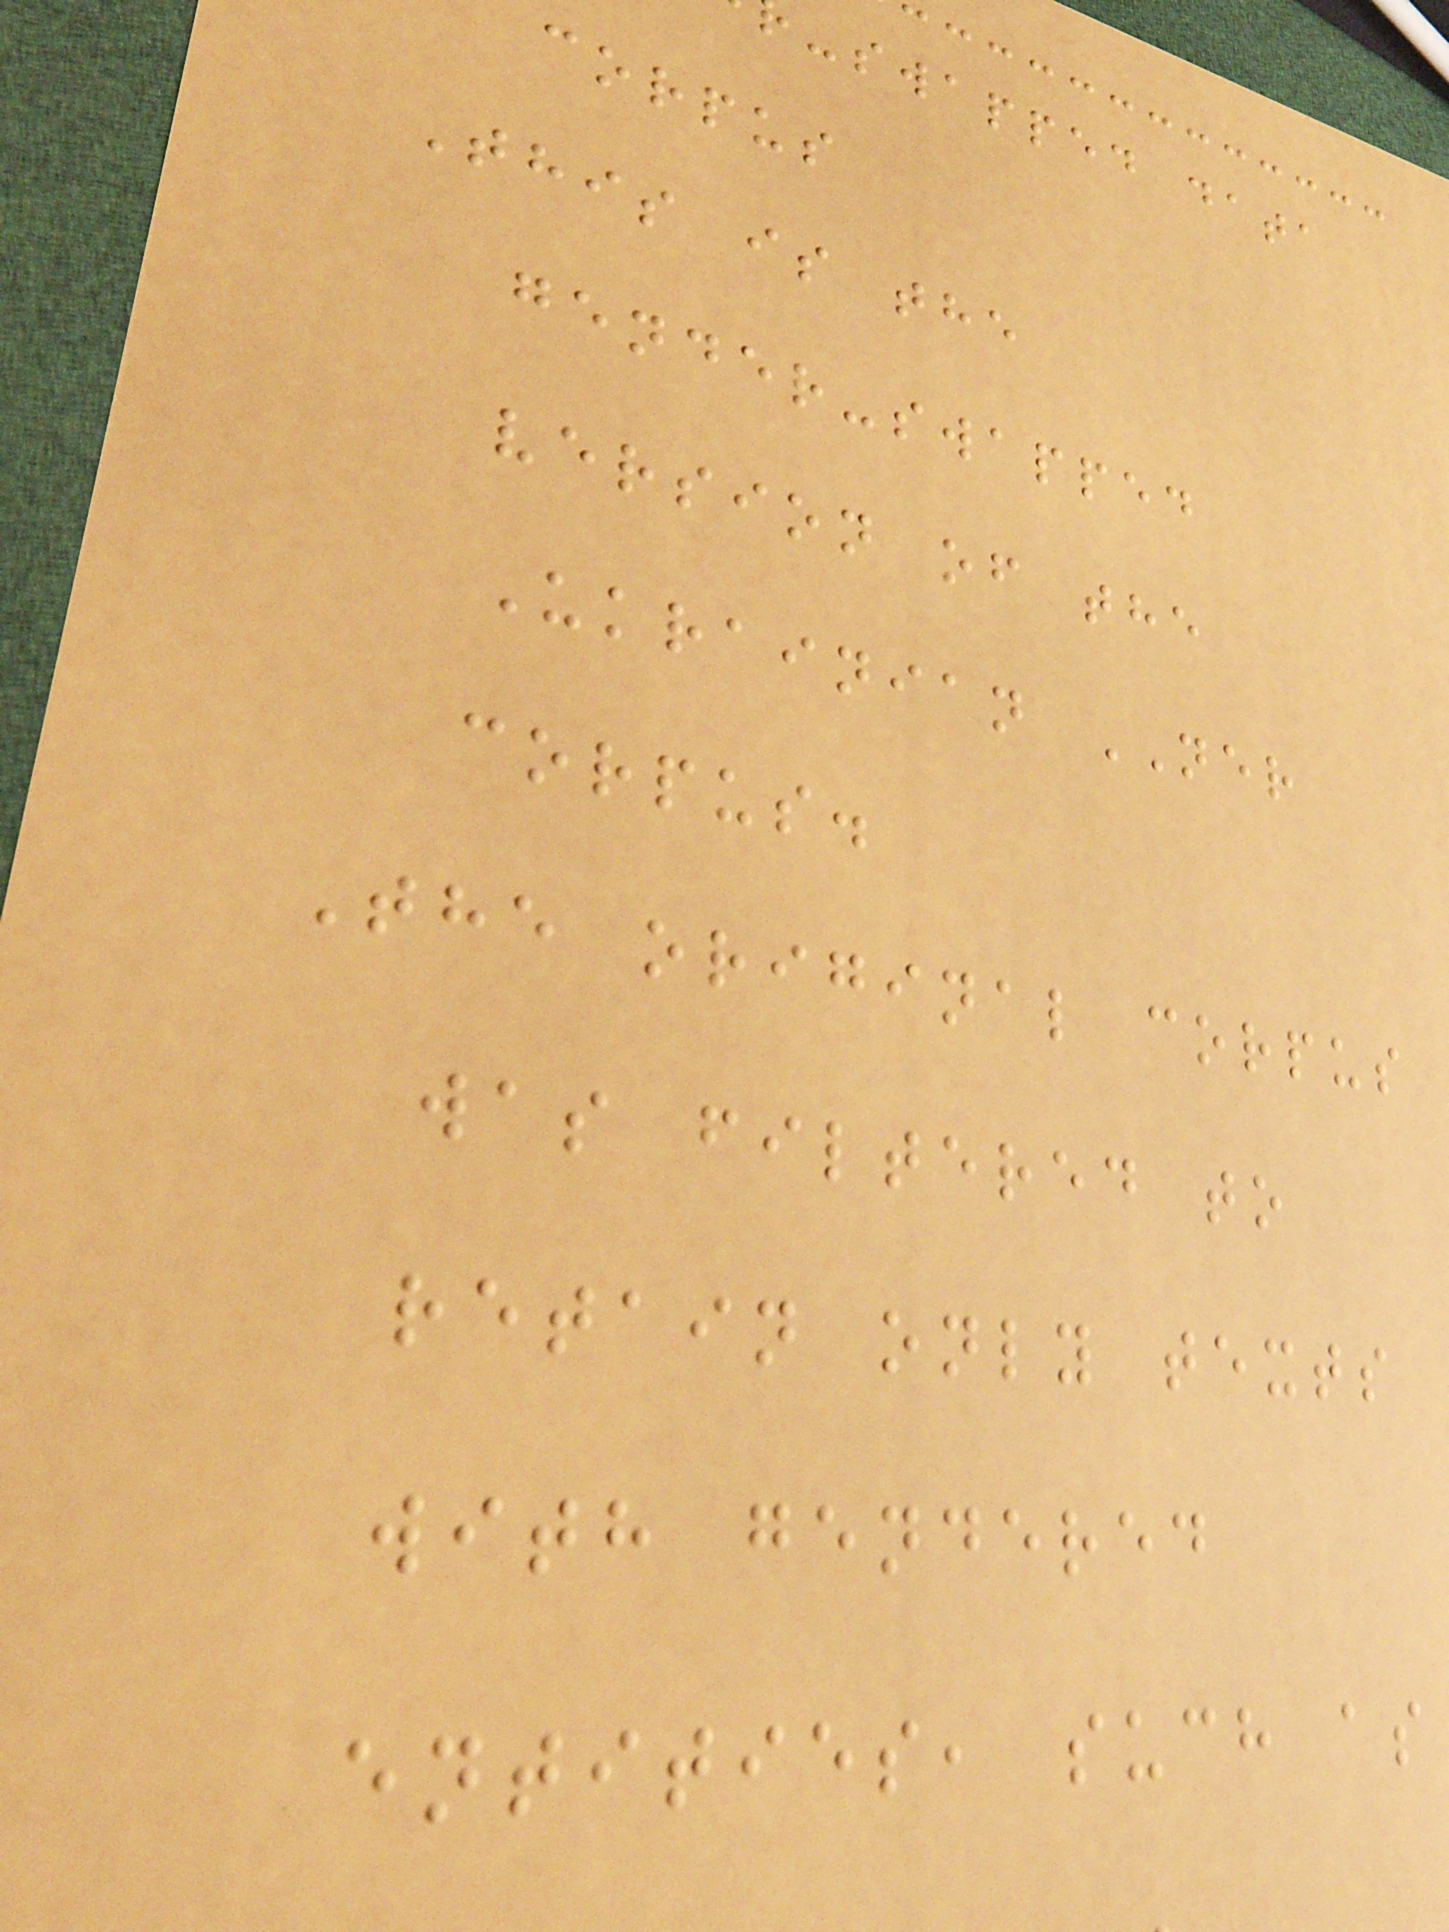-swapped data
corpus
This is the
gender-swapped
version of the
Ukrainian NER
corpus.
The original corpus
was filtered to
retain only texts
with gendered
entities, such as
